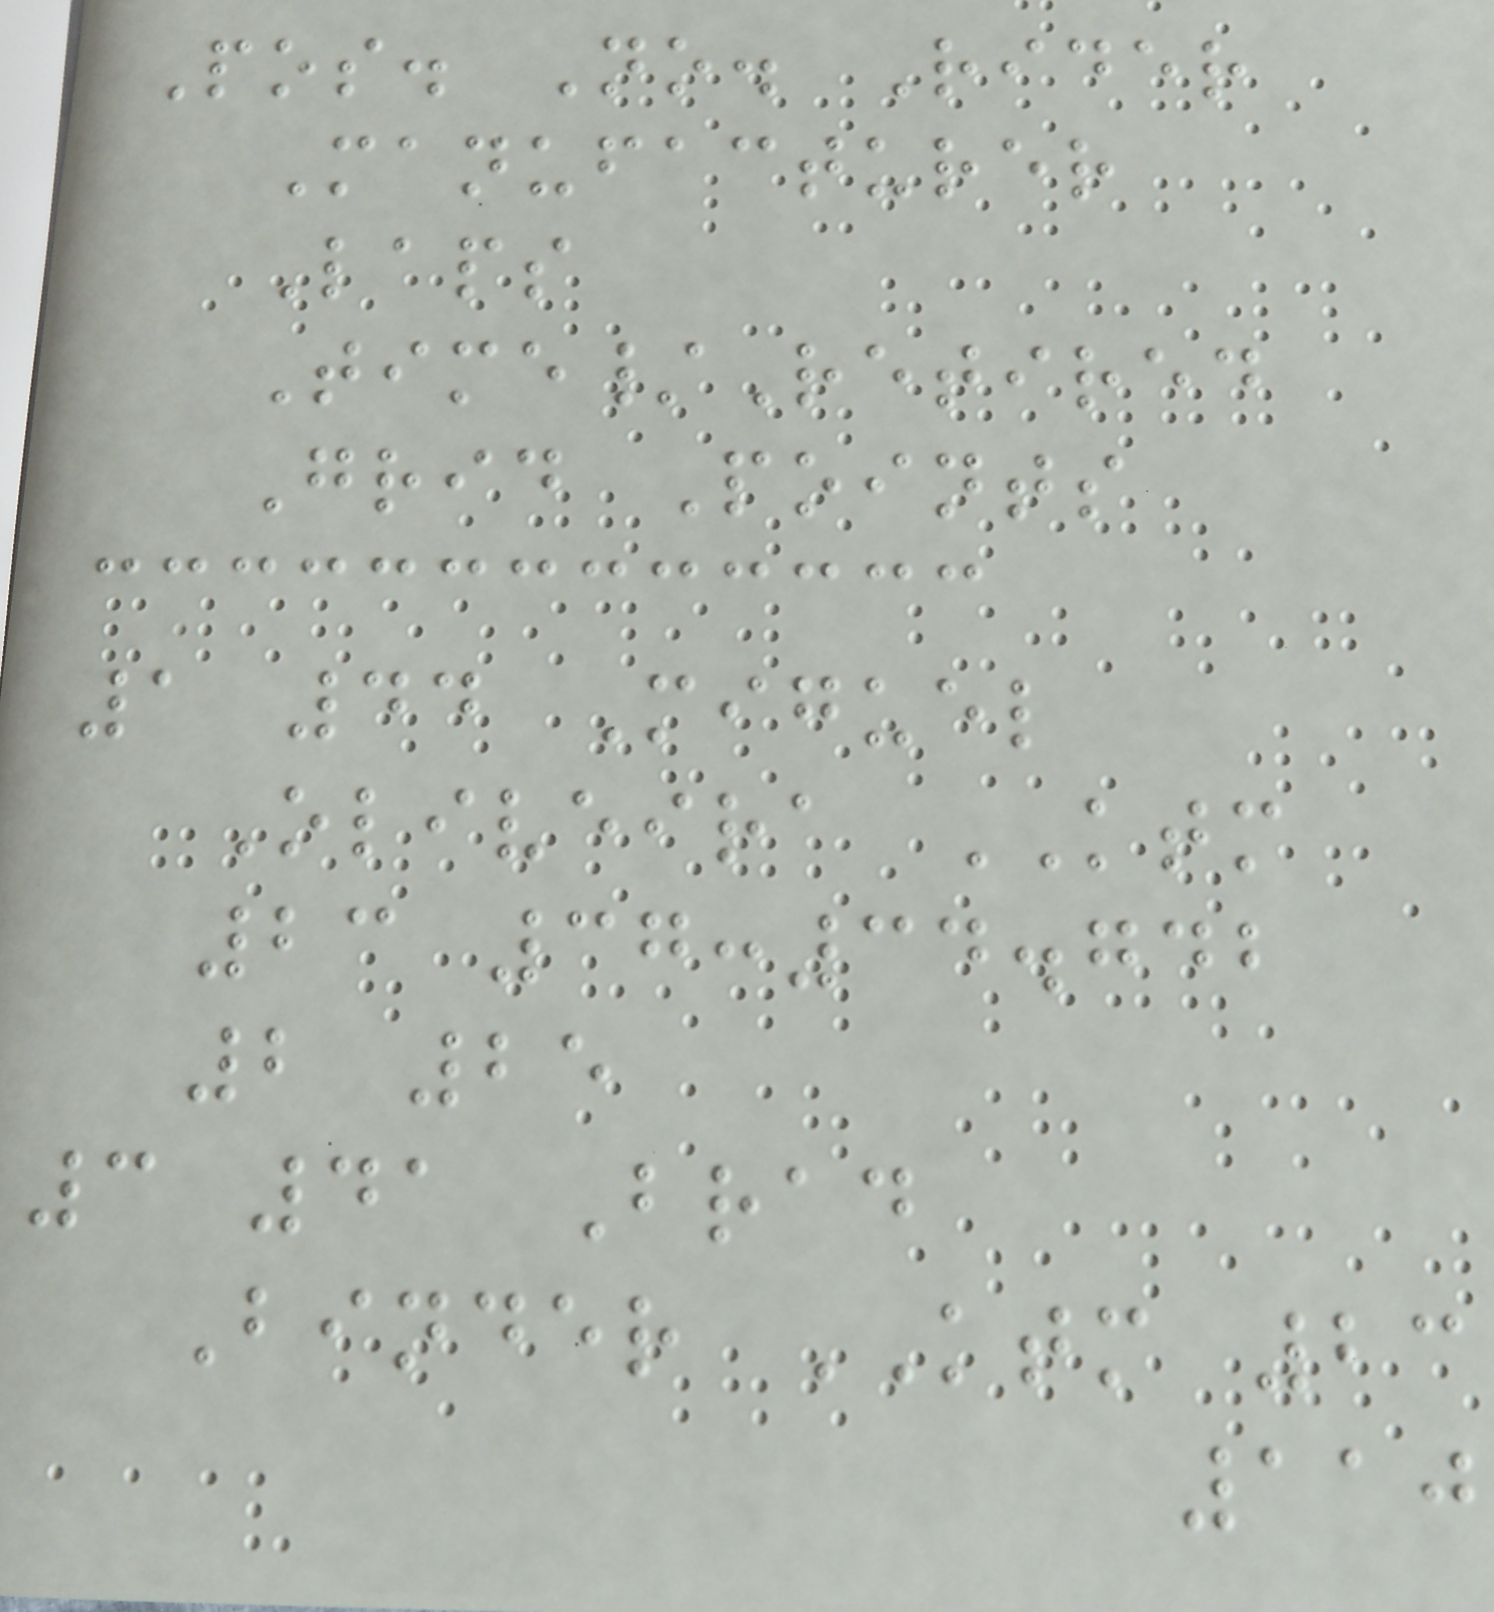Pos. No. Rider
Manufacturer
Laps
Time/Retired
Grid Points
1 44 Miguel
Oliveira KTM
23 37:34.742
2 25
3 41 Brad
Binder KTM 23
110
